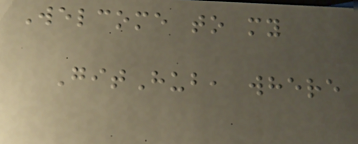Welcome to my
GitHub, where
